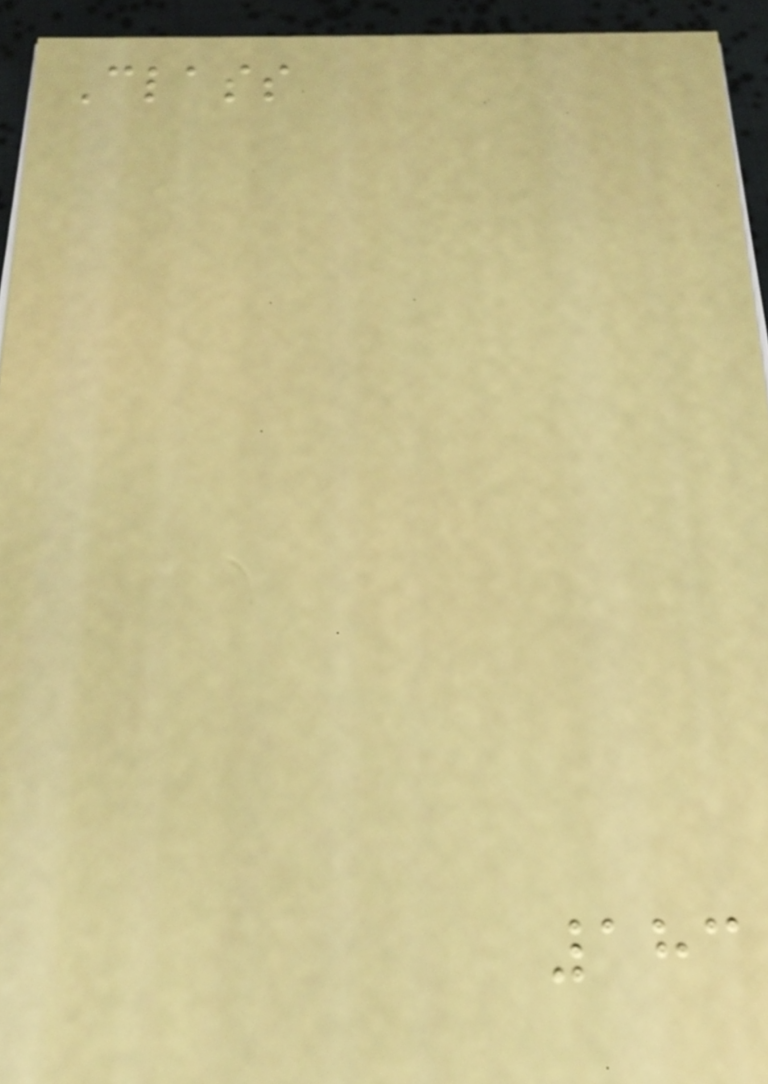Class
183
